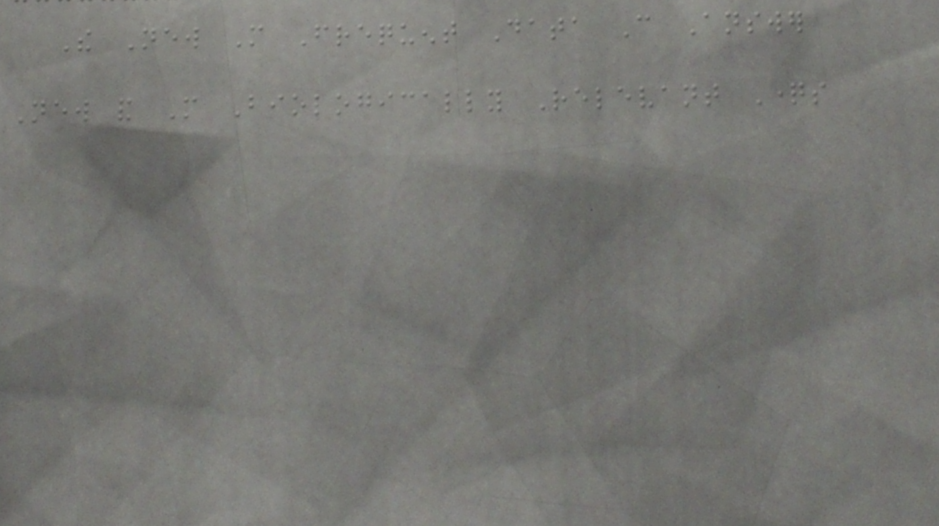The New More Frequent Data Can Answer
New and More Biologically Relevant Questions
